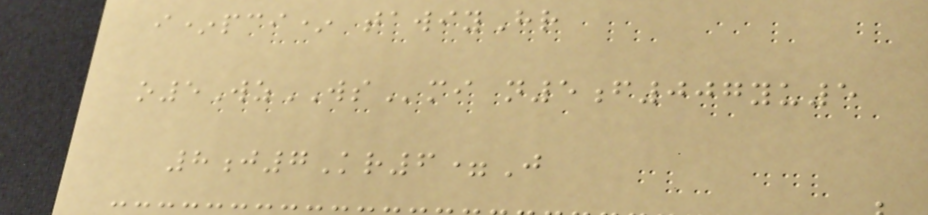i*pci* tawiyHr
o5WzWSmi n5f007yu5
8j7Kr6=J
